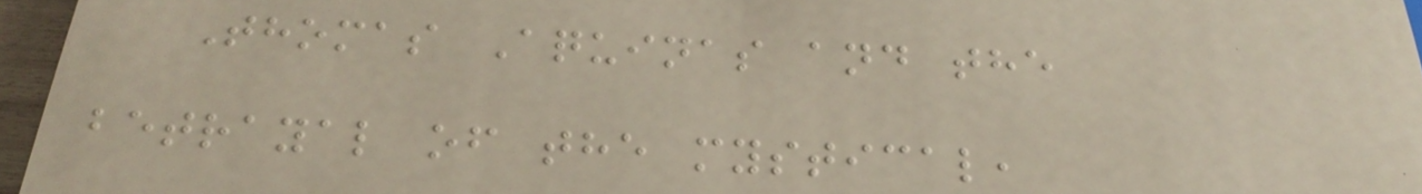Thomas Aquinas and the
betrayal of the mystical,
